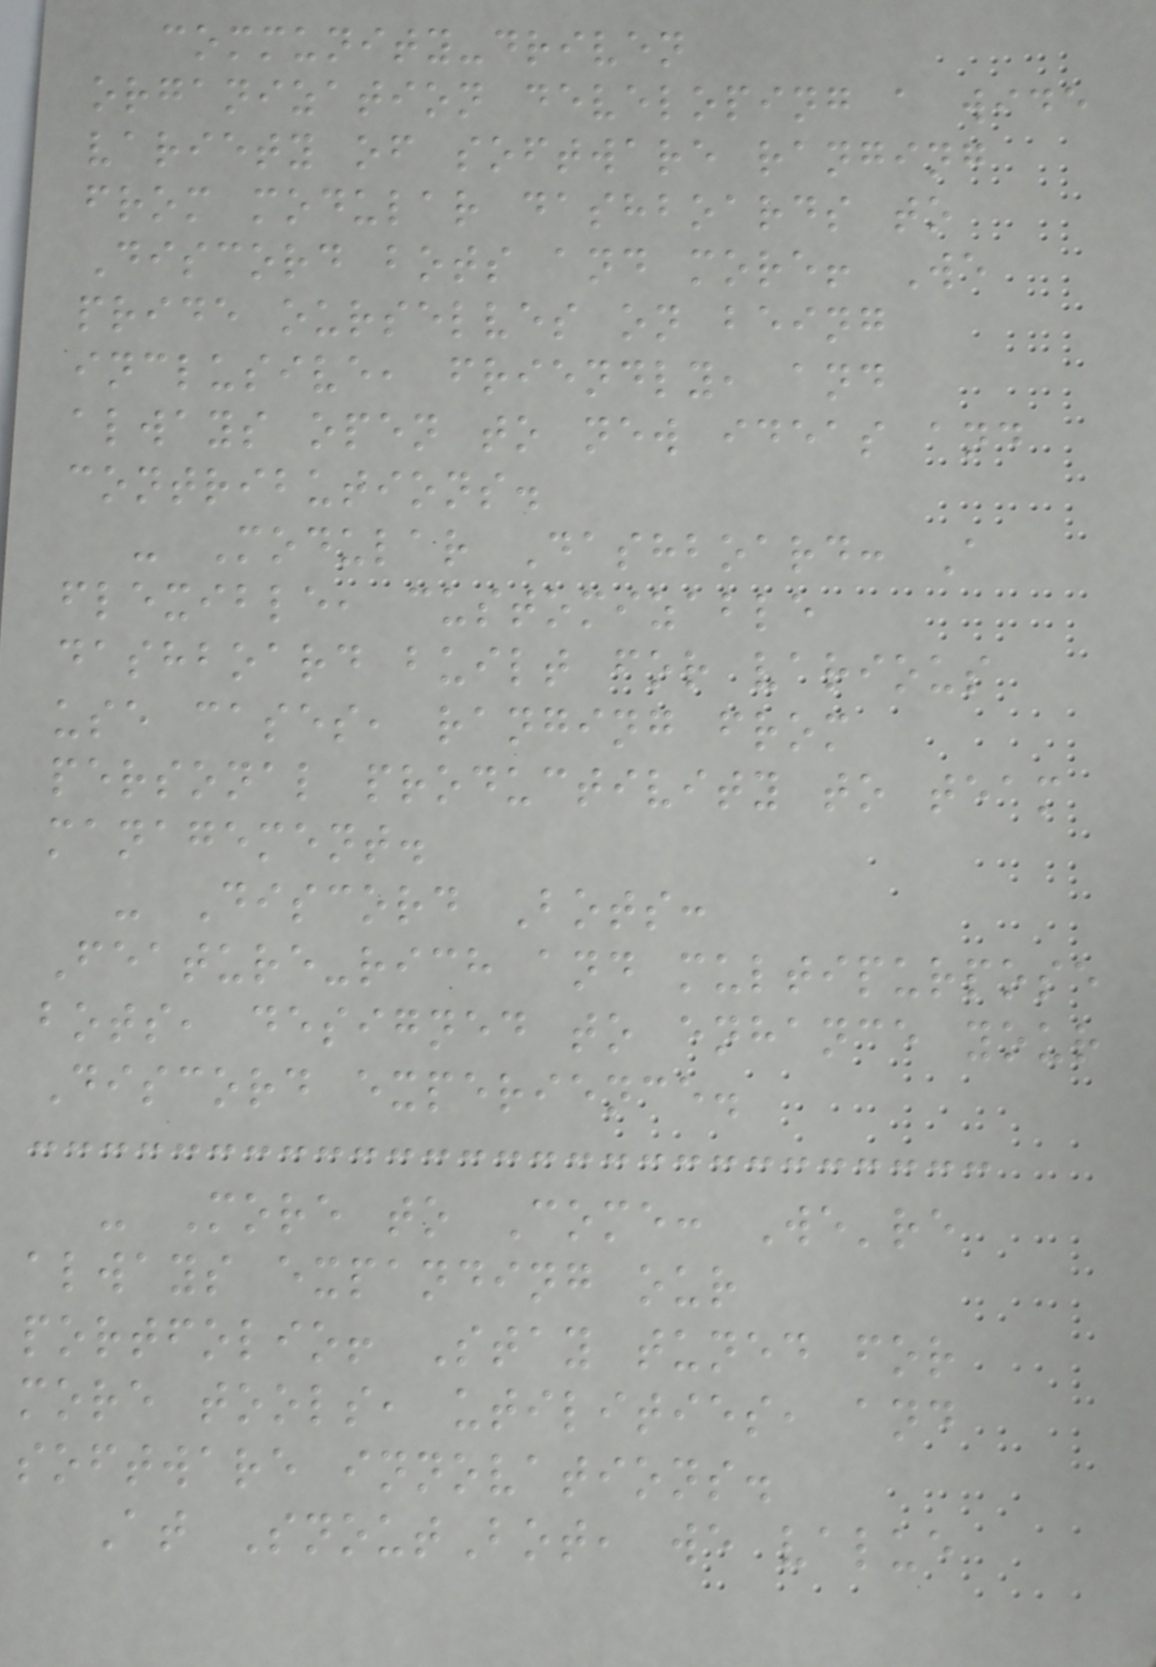community-driven
organization developing a wide
variety of software ranging
from modular dashboards to
Discord bots and more! We
pride ourselves on being
inclusive, friendly, and
always open to new ideas and
contributions.
- Modular Dashboard: A
flexible, customizable
dashboard built for various
use cases, ranging from
personal productivity to team
management.
- Discord Bots:
Feature-rich and multipurpose
bots, designed to enhance your
Discord experience.
- More to Come: We're
always expanding our
portfolio! Stay tuned for
more tools, utilities, and
software innovations.
At SnoutBot, we value
